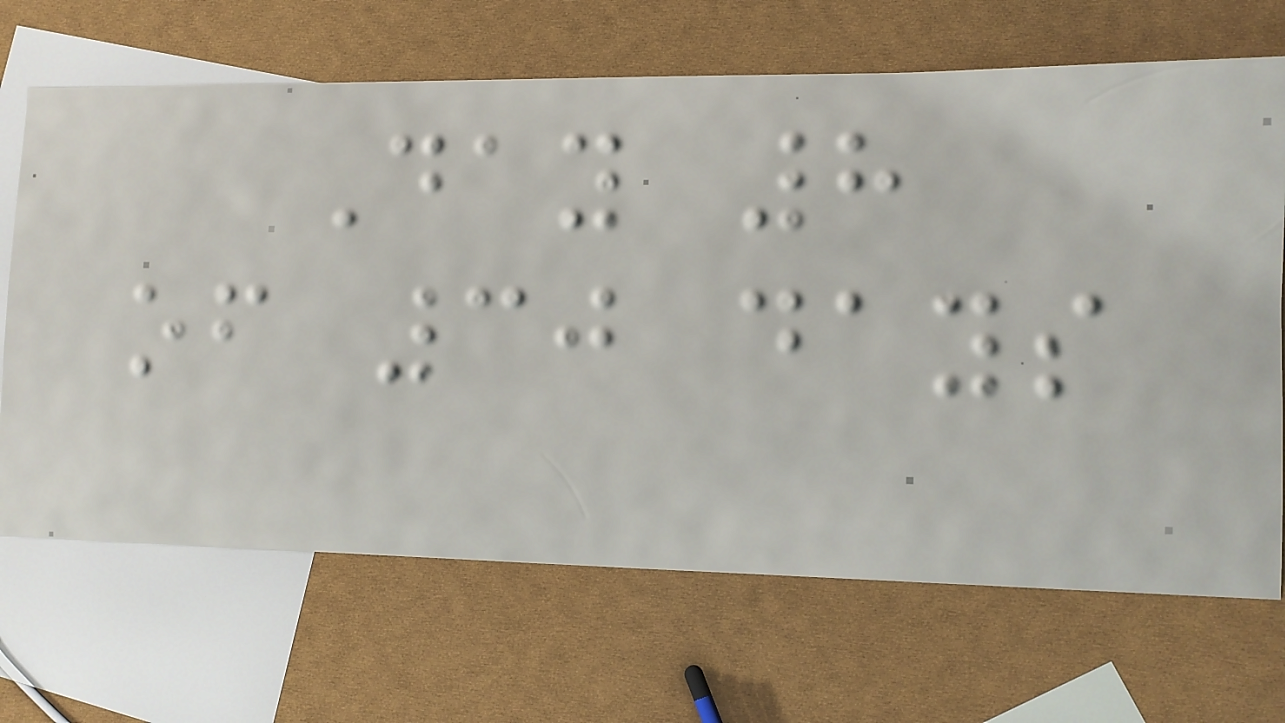Day 8
of 30 days
